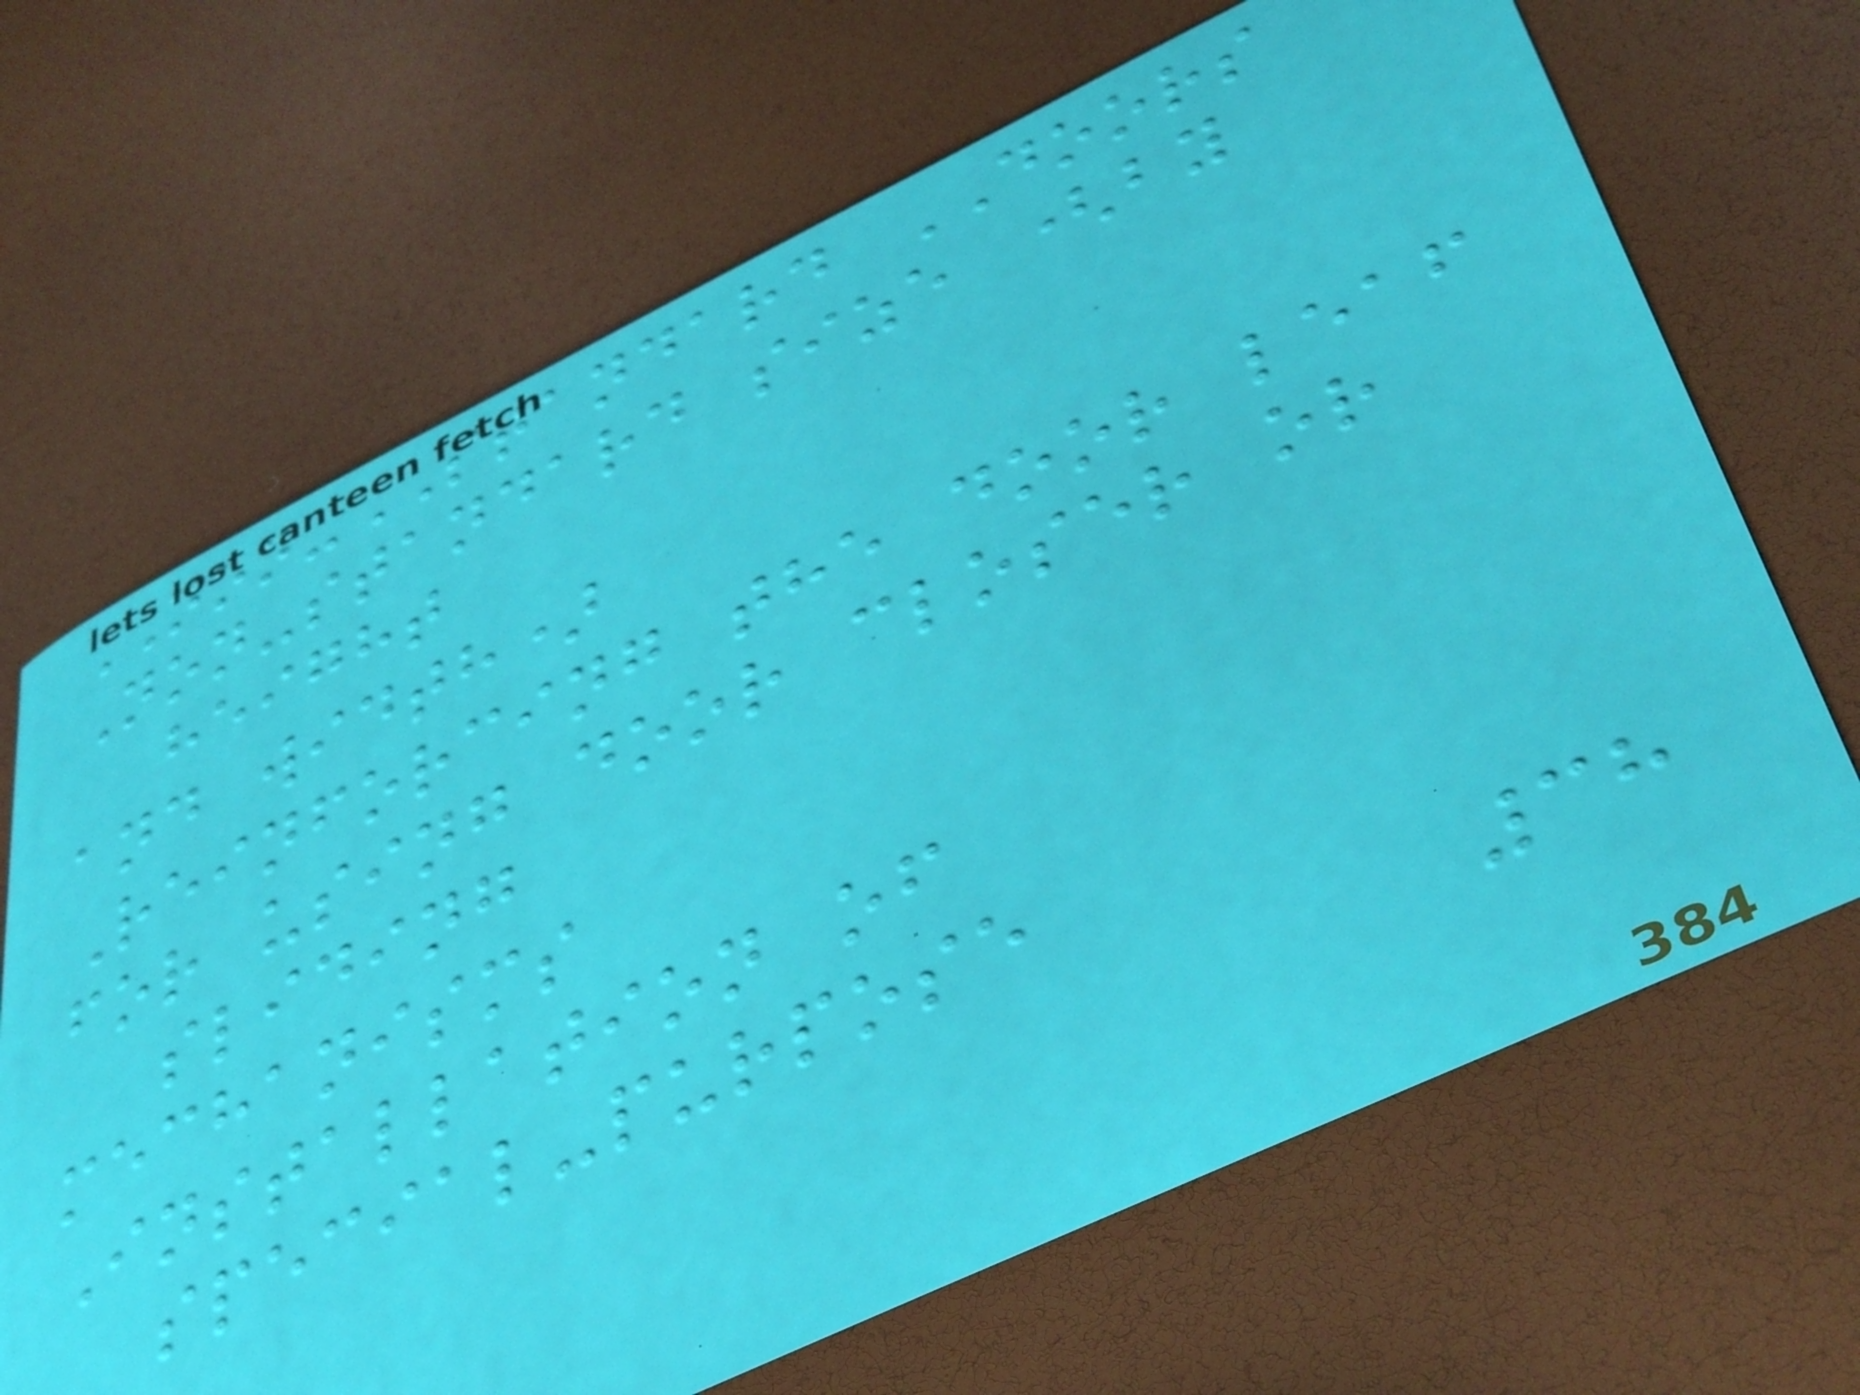NON-STANDARD DOORS
Non-standard size (by
height
and width)
Reinforcing the door leaf
for using door closer or
sliding
mechanisms
Installation of
special-purpose
38
